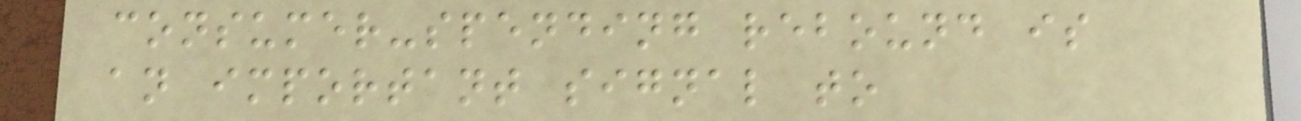consumer-spending rebound is
an important signal to
